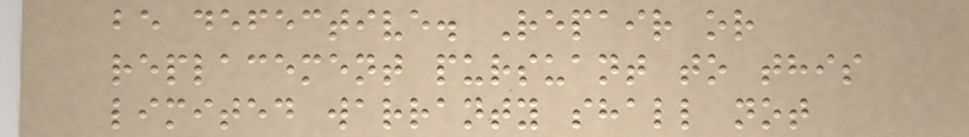be defective. Repair or
replacement pursuant to this
limited warranty shall not
